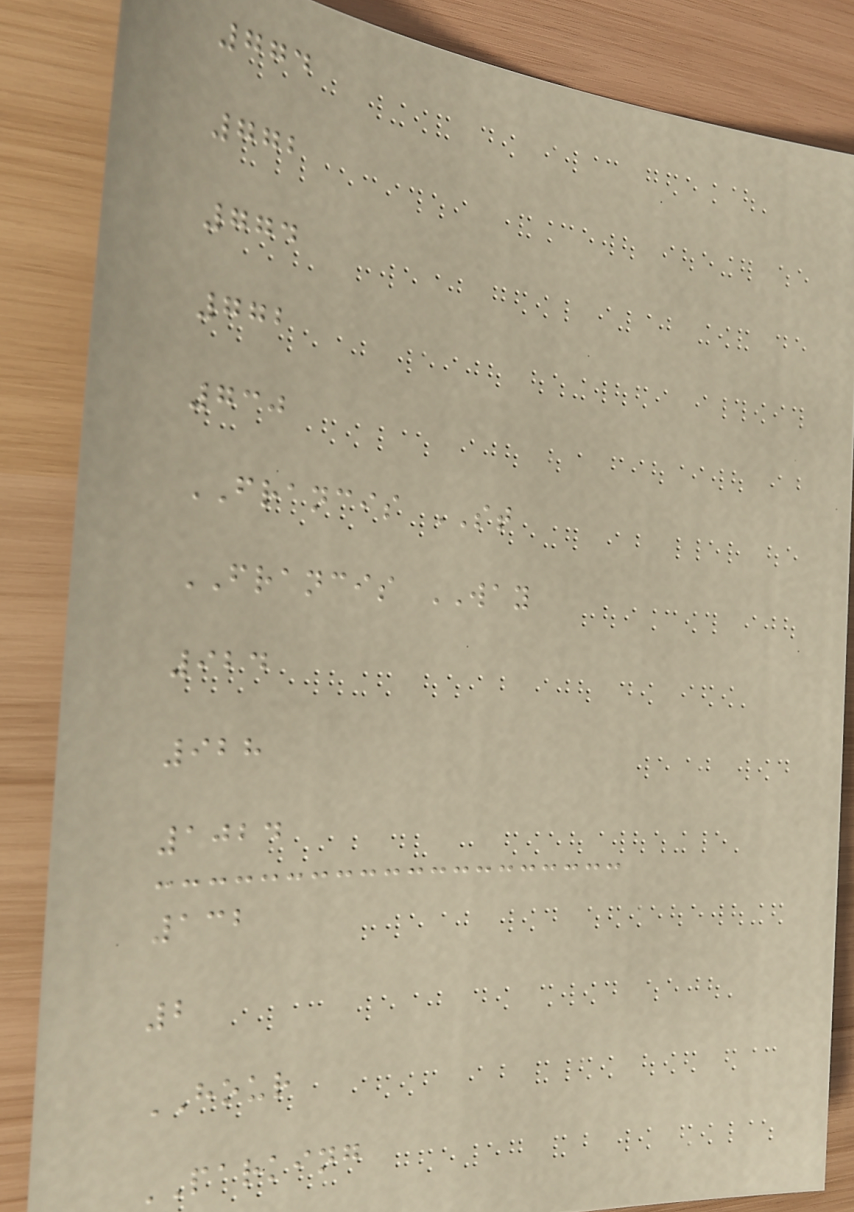774
772
774
772
730
FRANCIS ST
FRANCIS WAY
924
928
1024
132
2
HOUR
PARKING
